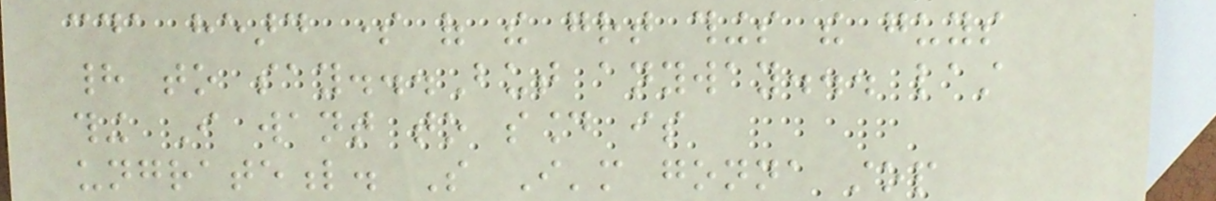coulda heard some of the great things the guys
had to say...But anyway... last
thing I want to sound is
ungrateful. So I'm gonna stop
